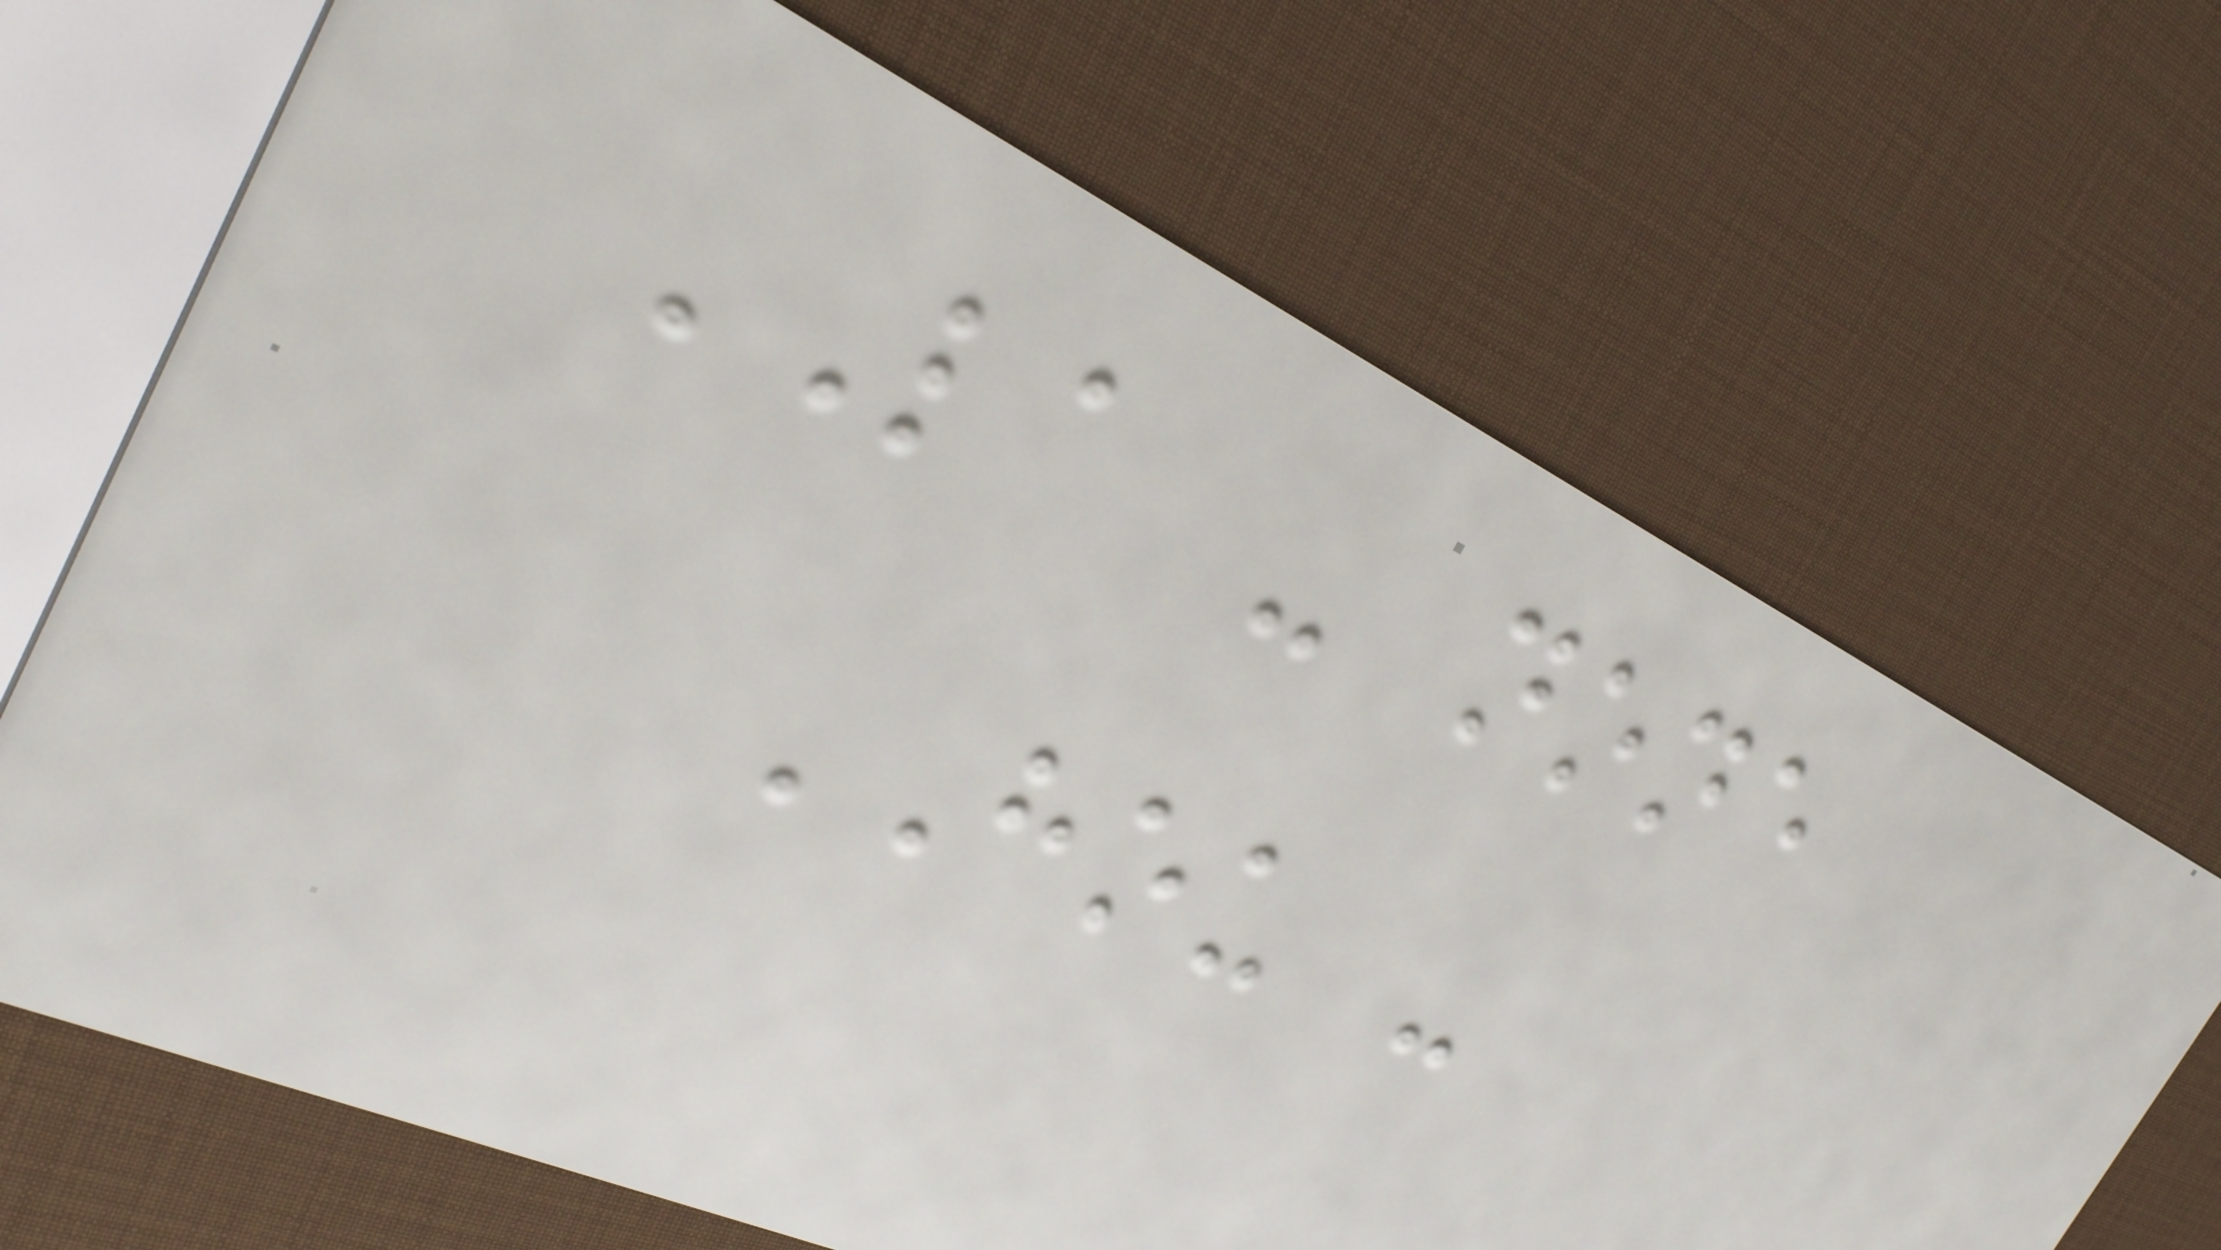LA - none
HOU -
